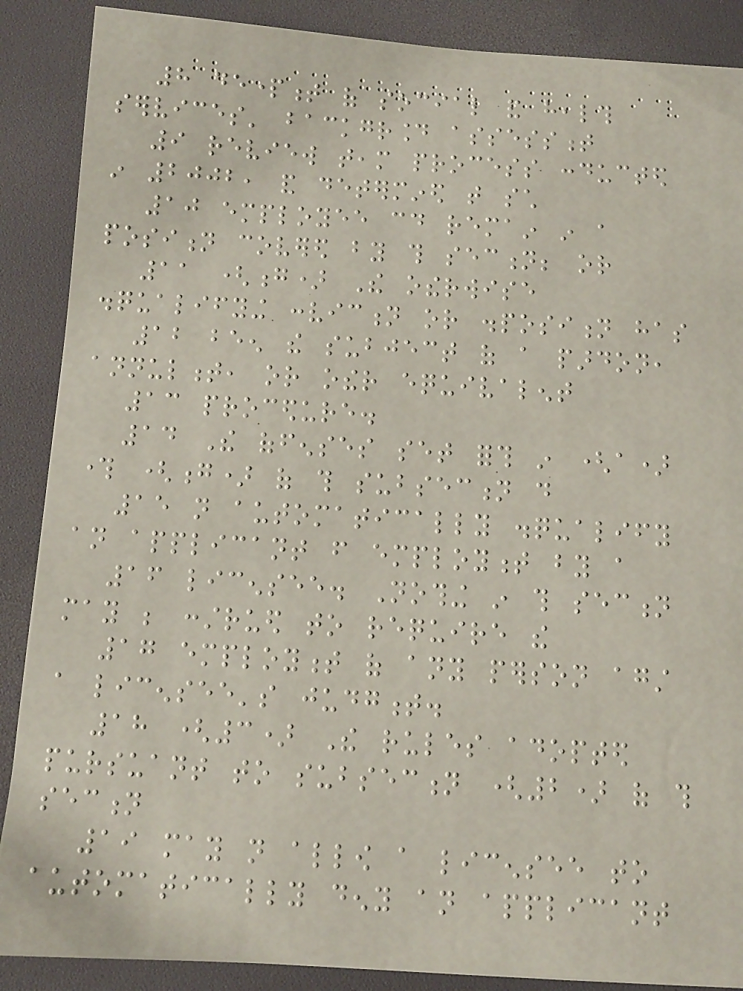8 department of social and health
services' background assessment
9 review team process conducted
in 2002, and determined that such
10 employee could remain in a
position covered by this section; or
11 (g) The otherwise
disqualifying conviction or disposition has
12 been the subject of a pardon,
annulment, or other equivalent
13 procedure.
14 The offenses set forth in (a)
through (g) of this subsection do
15 not automatically disqualify
an applicant from employment by a
16 licensee. Nothing in this section
may be construed to require the
17 employment of any person against
a licensee's judgment.
18 (3) The rules adopted
pursuant to subsection (2) of this
section
19 may not allow a licensee to
automatically deny an applicant
